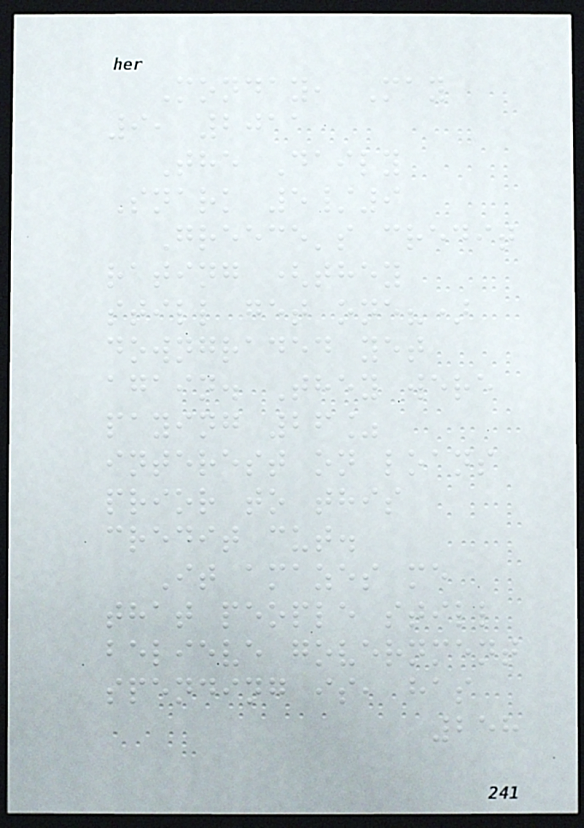Monday, May
9, 2011
The Daily
Snark 5/9
Greece's credit
rating (they
still get one?)
downgraded yet
again. They were
paying 26%
interest on loans
prior to this
credit cut.
It amazes me
that people still
believe government
spending is, has
258
